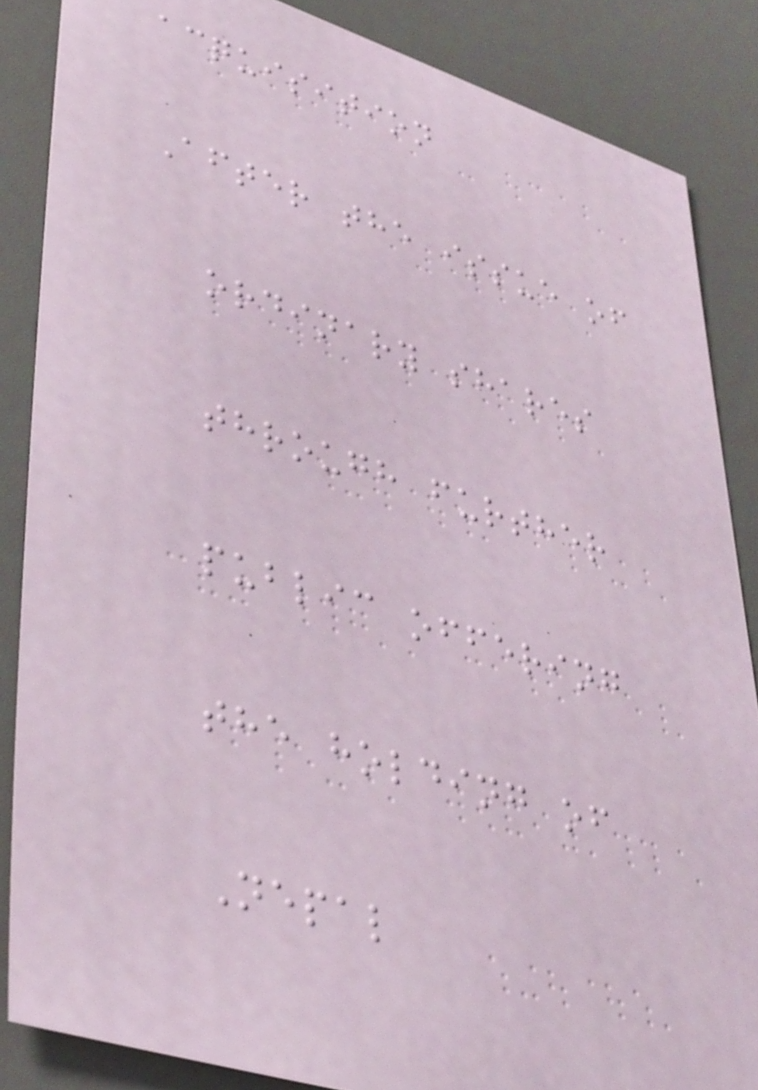acquisition
After the issue of
ordinary shares
through further
public offering
the holding of
Nepal
